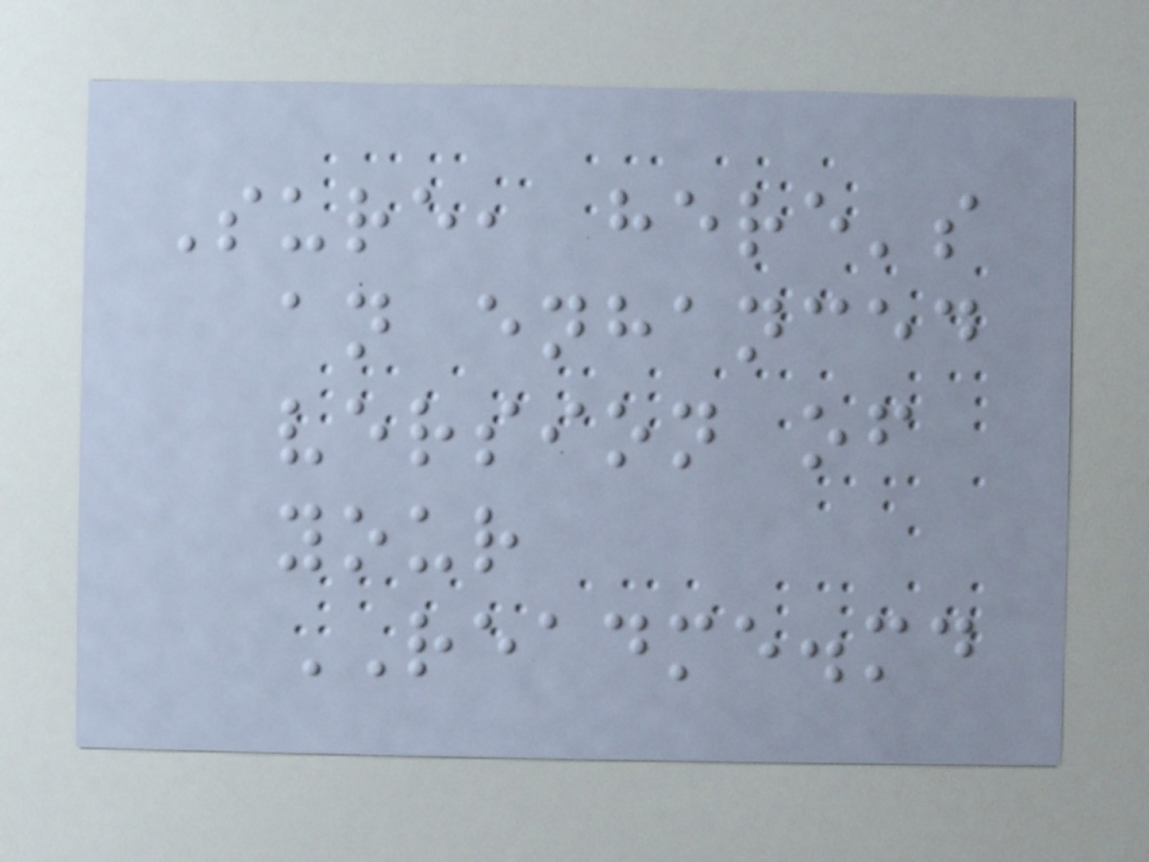Sure, here's
an enhanced
version of
your
README.md
